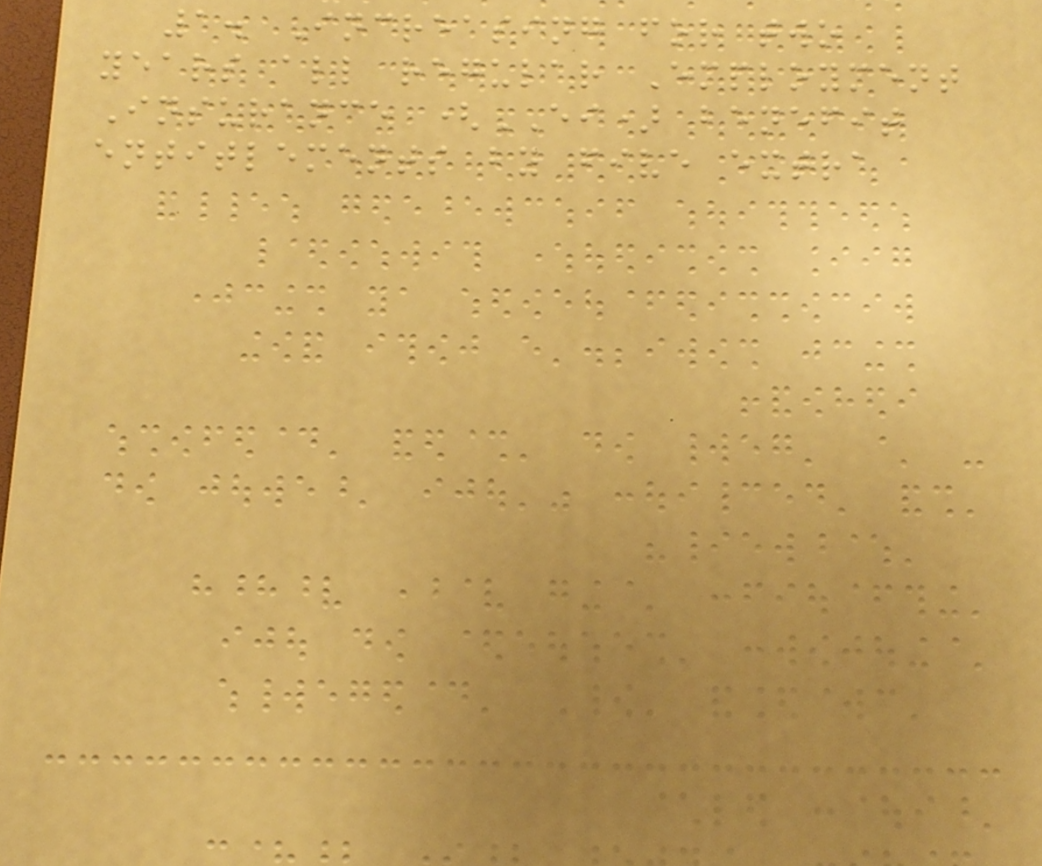1. Increasing for two
years all regular Employment
Insurance (EI) benefit
entitlements by five extra
